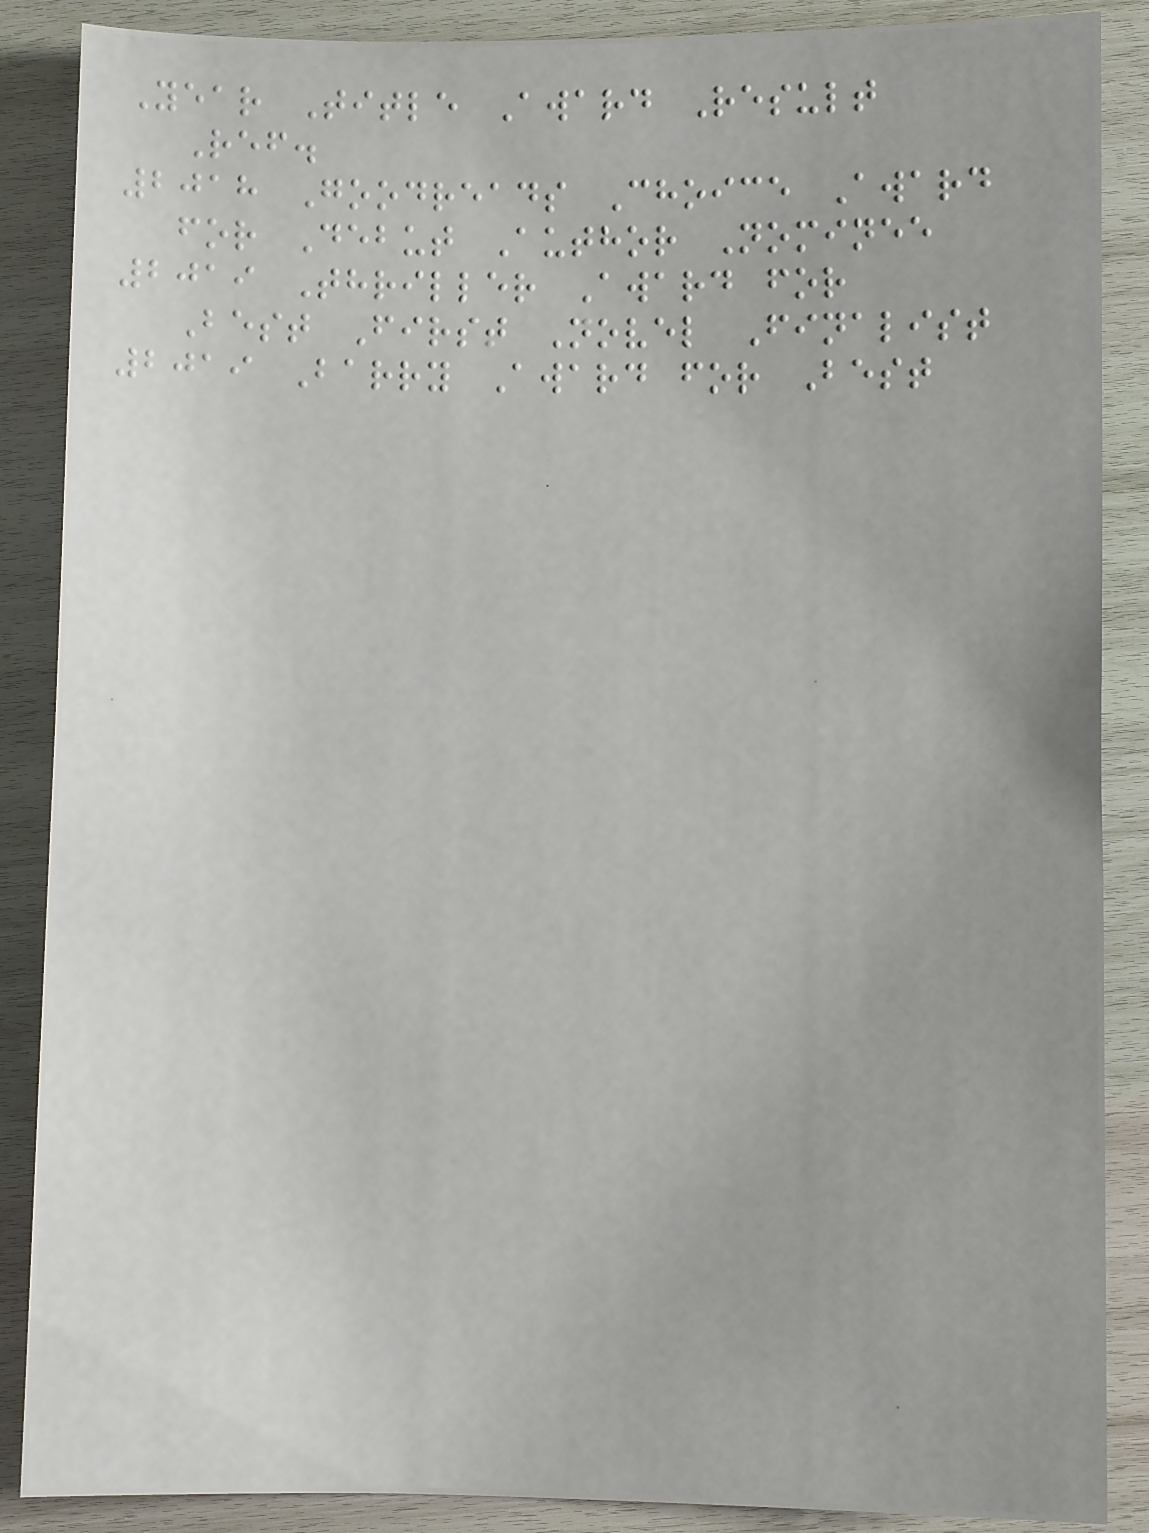Year Title Award Result
Ref.
2018 Goodreads Choice Award
for Debut Author Nominee
2019 Thriller Award for
Best First Novel Finalist
2019 Barry Award for Best
